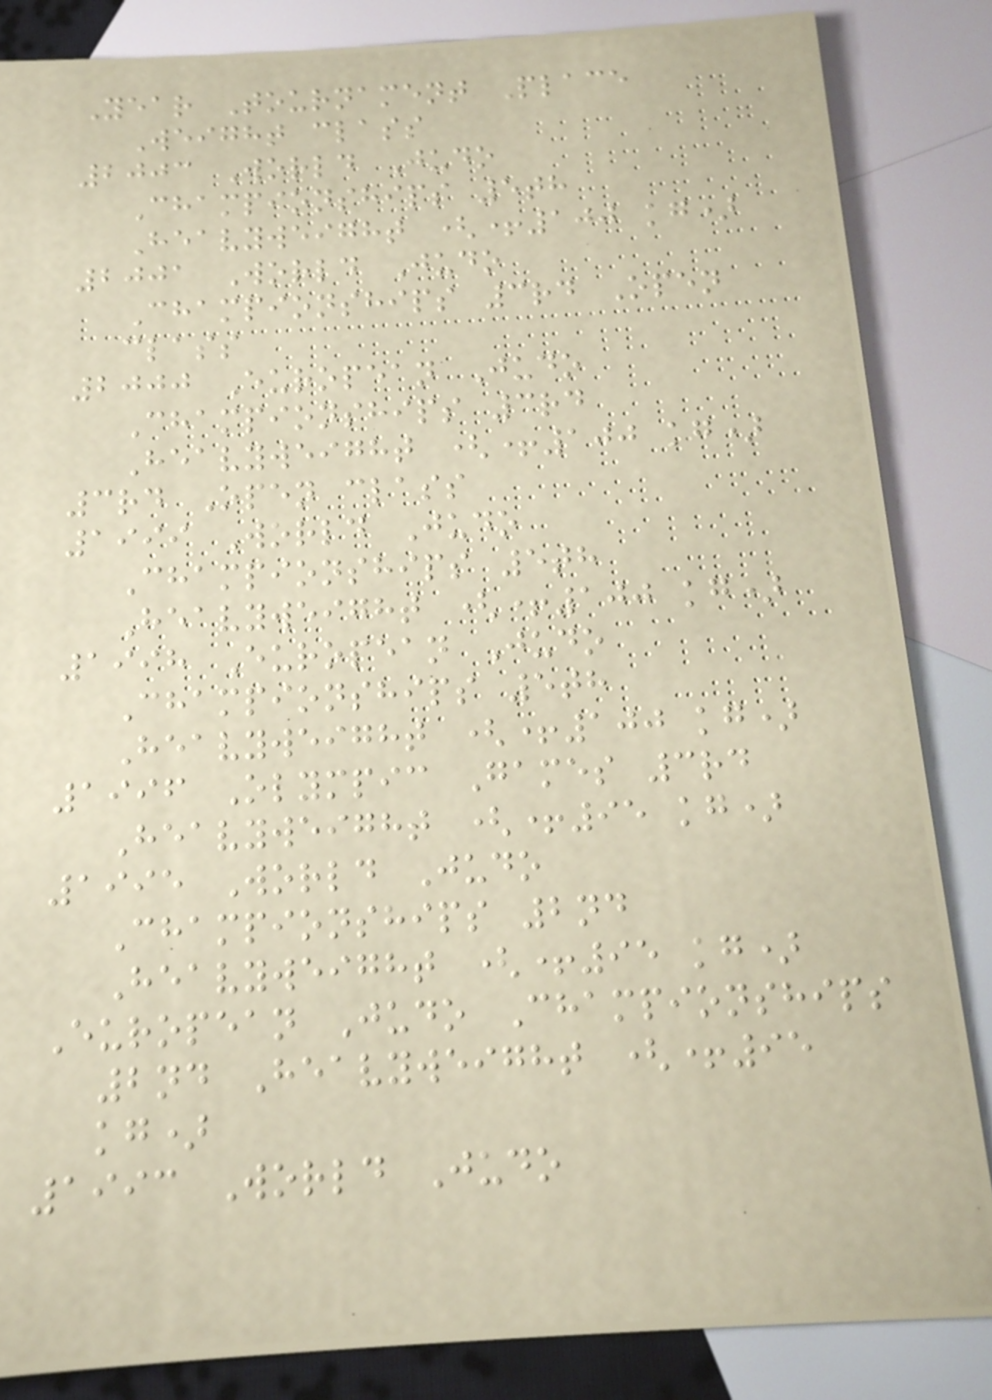Year Tournament Place
Weight class
2003 World Judo
Championships 5th
Heavyweight (+100 kg)
2001 World Judo
Championships 3rd Open
class
2000 European Judo
Championships 3rd
Heavyweight (+100 kg)
3rd Open class
1999 World Judo
Championships 5th
Heavyweight (+100 kg)
1998 European Judo
Championships 5th
Heavyweight (+100 kg)
1996 Olympic Games 3rd
Heavyweight (+95 kg)
1995 World Judo
Championships 2nd
Heavyweight (+95 kg)
European Judo Championships
2nd Heavyweight (+95
kg)
1993 World Judo
